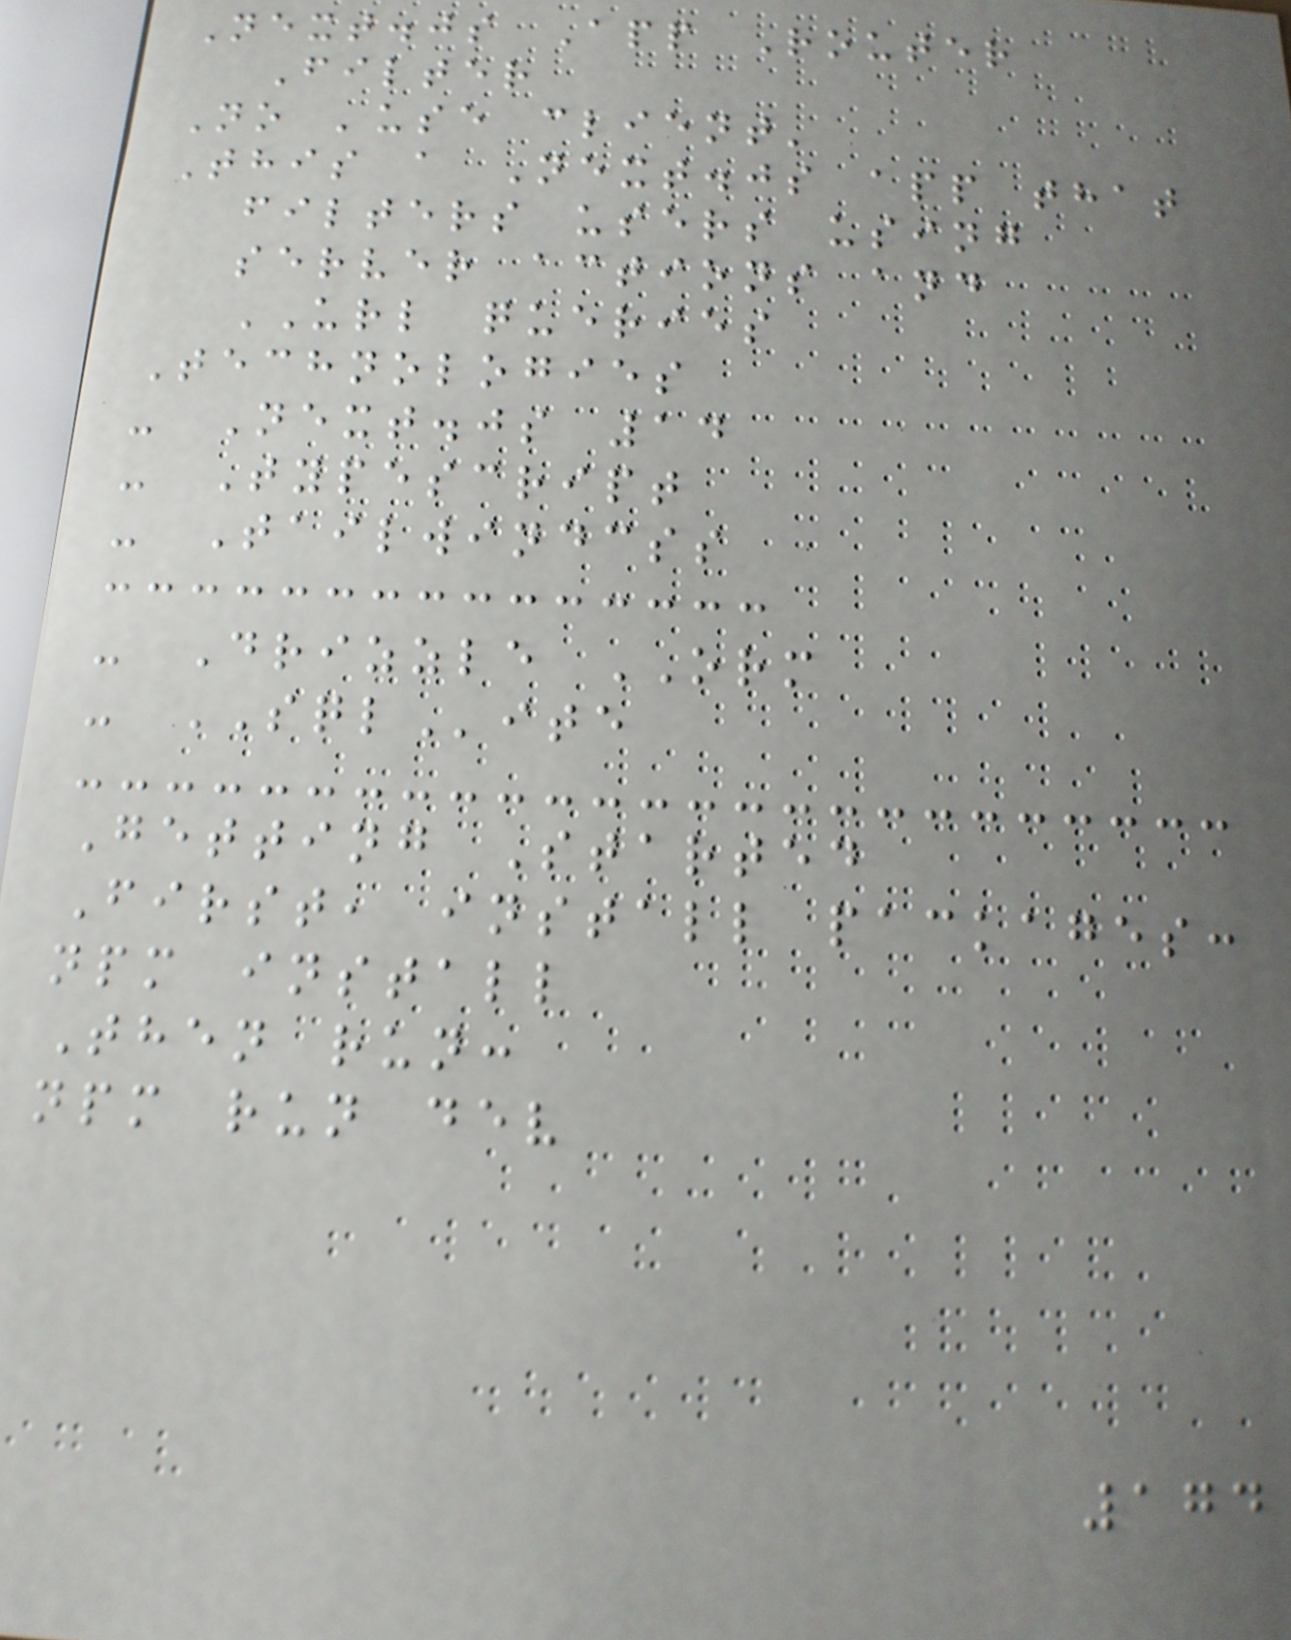Next.js App Router
Filter
No 'use client'
This a Next.js app that
filters users using
server actions and
URL queries
Technologies
- Next.js 14
- Typescript
- Tailwindcss
- Drizzle ORM
- SQLite
Getting Started
First, install packages:
npm install
Then run:
npm run dev
174
